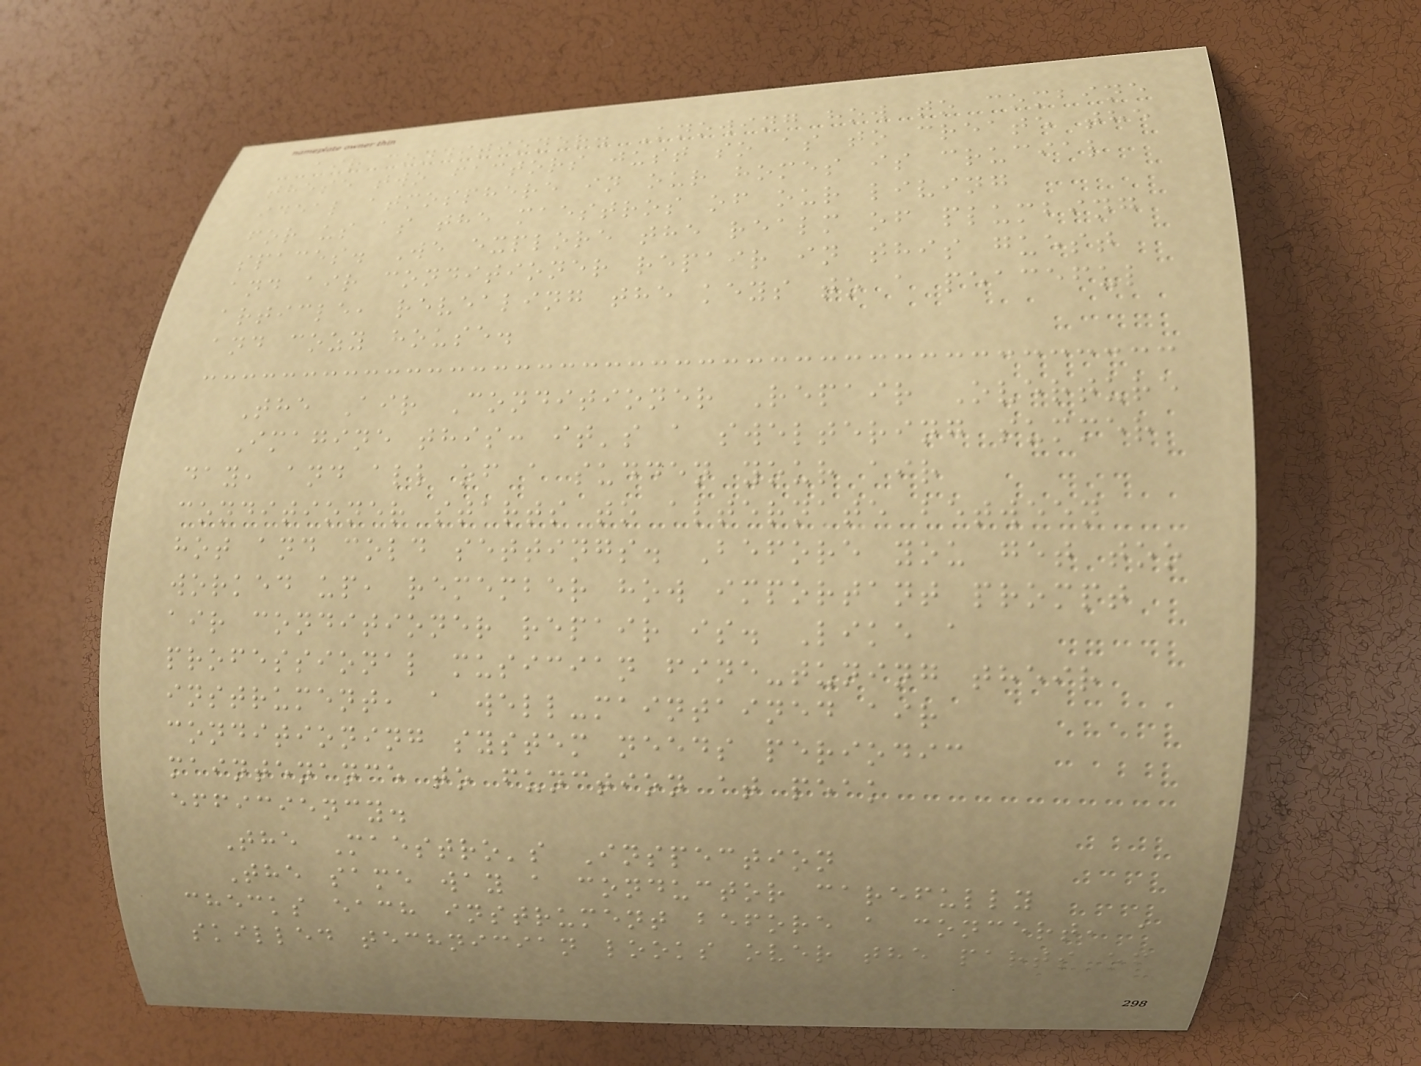air conditioner. Knowing how to combine
these two factors just so as to create the
ideal atmosphere in our homes is crucial
for us as the maestros of our living
spaces. We explore the realm of plumbing
and air conditioner repair in this guest
article, revealing the keys to a peaceful
and cozy house.
The Air Conditioner Repair Overture
Imagine this: it's a sweltering summer
day, and all of a sudden your air
conditioner starts to alternate between
hot and cold settings. Before you get too
worked up, remember how important prompt
air conditioner repair is. Like a
professional musician fine-tuning their
instrument, a well-maintained air
conditioning system needs periodic
maintenance to function at peak
efficiency.
The Maestro's Inspection
The same way a conductor carefully
checks each instrument before a concert, a
skilled technician looks over the parts of
